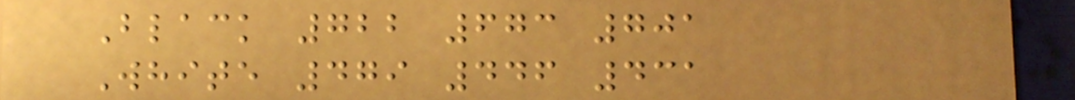Black 722 673 701
White 479 446 431
